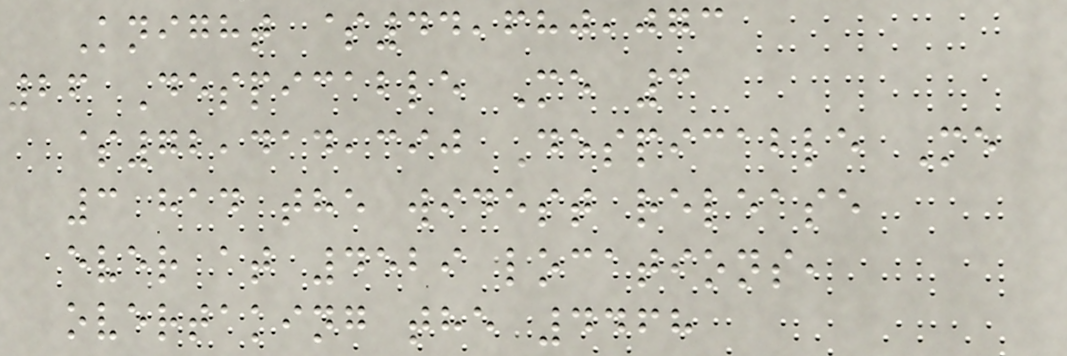Knight $44,680,073
26 Despicable Me 3
$72,414,390 Despicable Me
3 had the widest release
ever at 4529 locations,
overtaking the 4468
